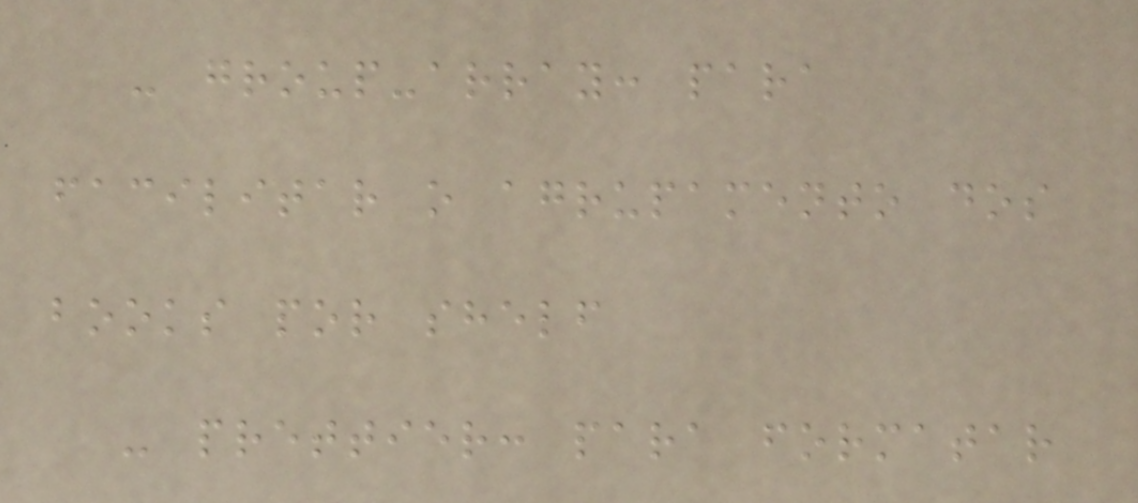- group-array: para
facilitar o agrupamento dos
books por shelf
- prettier: para formatar
